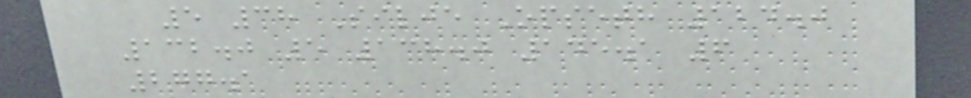5 38 Silje Opseth 124.0
132.0 5 138.0 145.1 6
277.1
